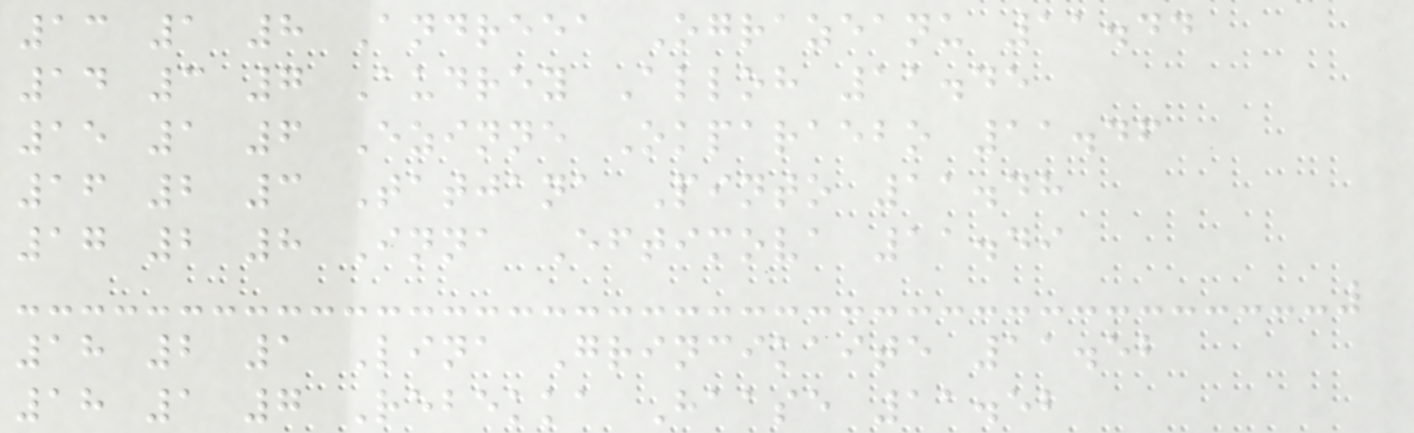13 1 8 Andreea Ograzeanu 11.44
14 3 7 Audrey Alloh 11.45
15 1 6 Ezinne Okparaebo 11.46
16 2 3 Tatjana Pinto 11.48
17 2 8 Inna Eftimova 11.49
18 2 1 Lina Grincikaite 11.52
18 1 7 Rebekka Haase 11.52
